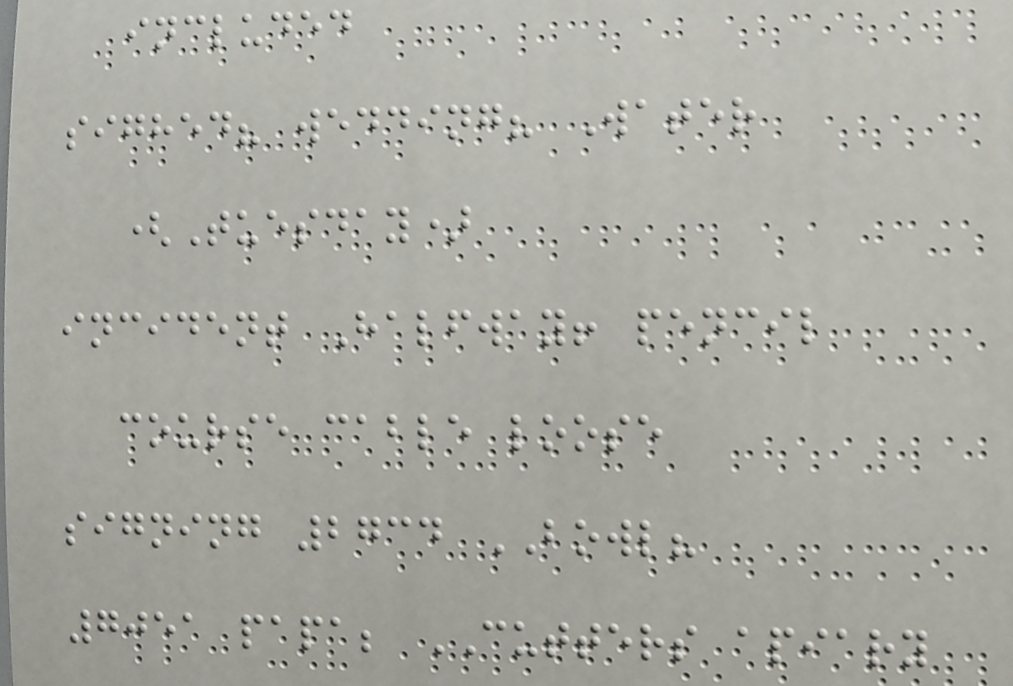included
sighed? wedding? Water
(Tuesday)
incident Halfway! pencil
course cable loose
signing 2734 BOWL?
7051 papa; CUTTERS apiary
